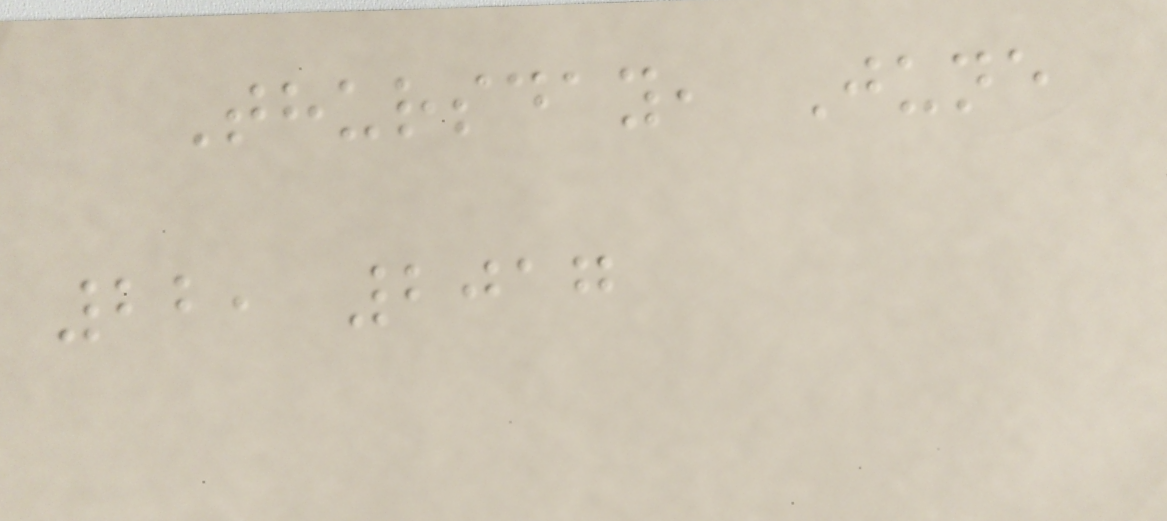Thursday, June
22, 2017
